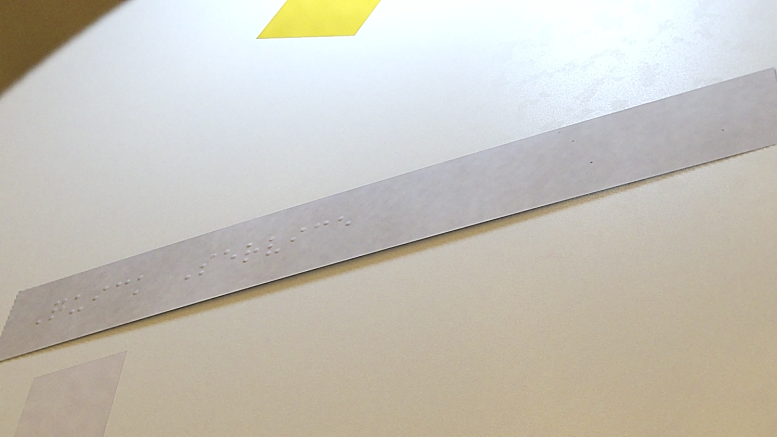Quick Service
